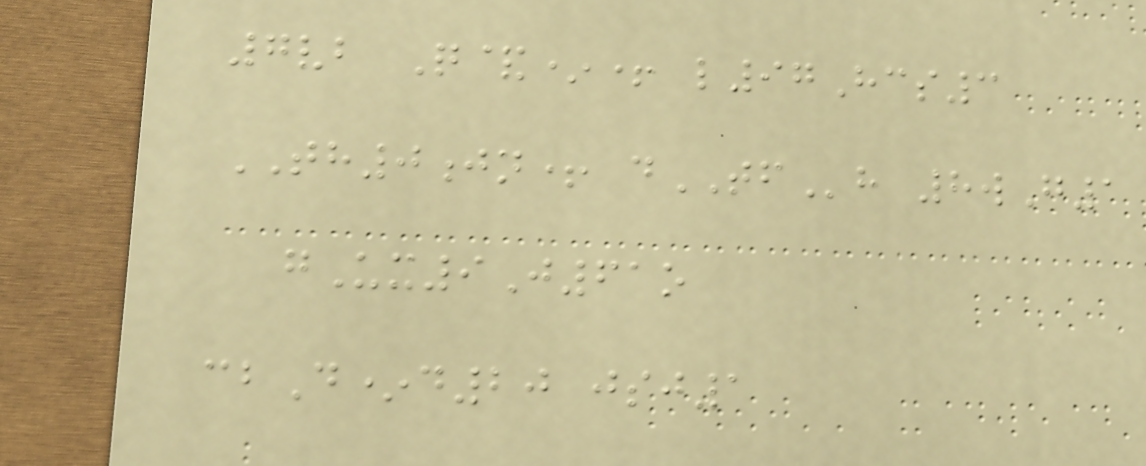7vb Q&*+ l97Hcs3
TH0jn+ dTFh 8wG1
gUx9J61o
cbD*d20 jsj1
